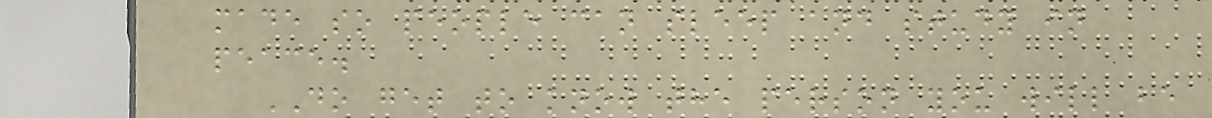made so people can sleep and study in
peace.
DO get to know the person you will be
